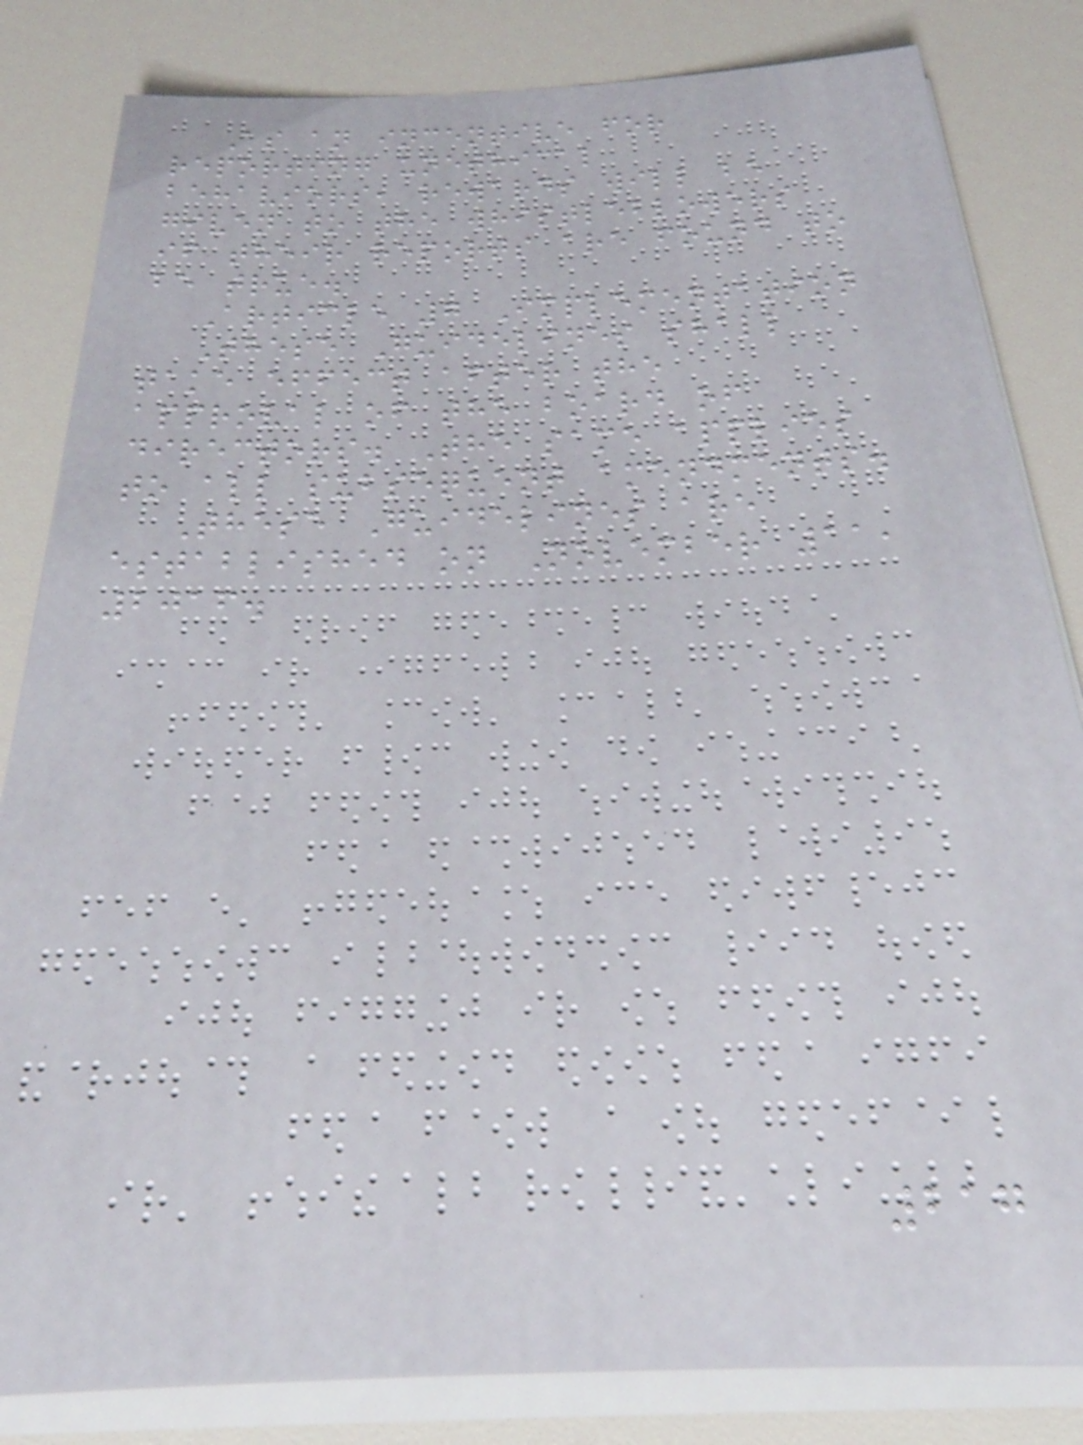As an incentive for
reporting unethical
behaviors, rewards will be
given to the whistleblowers
if their reports are found to
be true.
Article 7 Implementation
These Guidelines shall
take effect after the
approval of the board of
directors. The same applies
to all subsequent amendments.
These Guidelines are
established on November 11,
2016.
217
